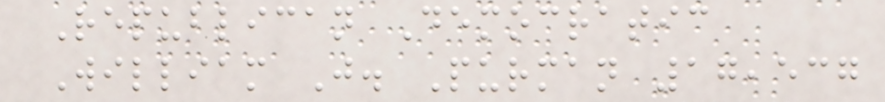Republican Democratic
William J. Purman 17,537
